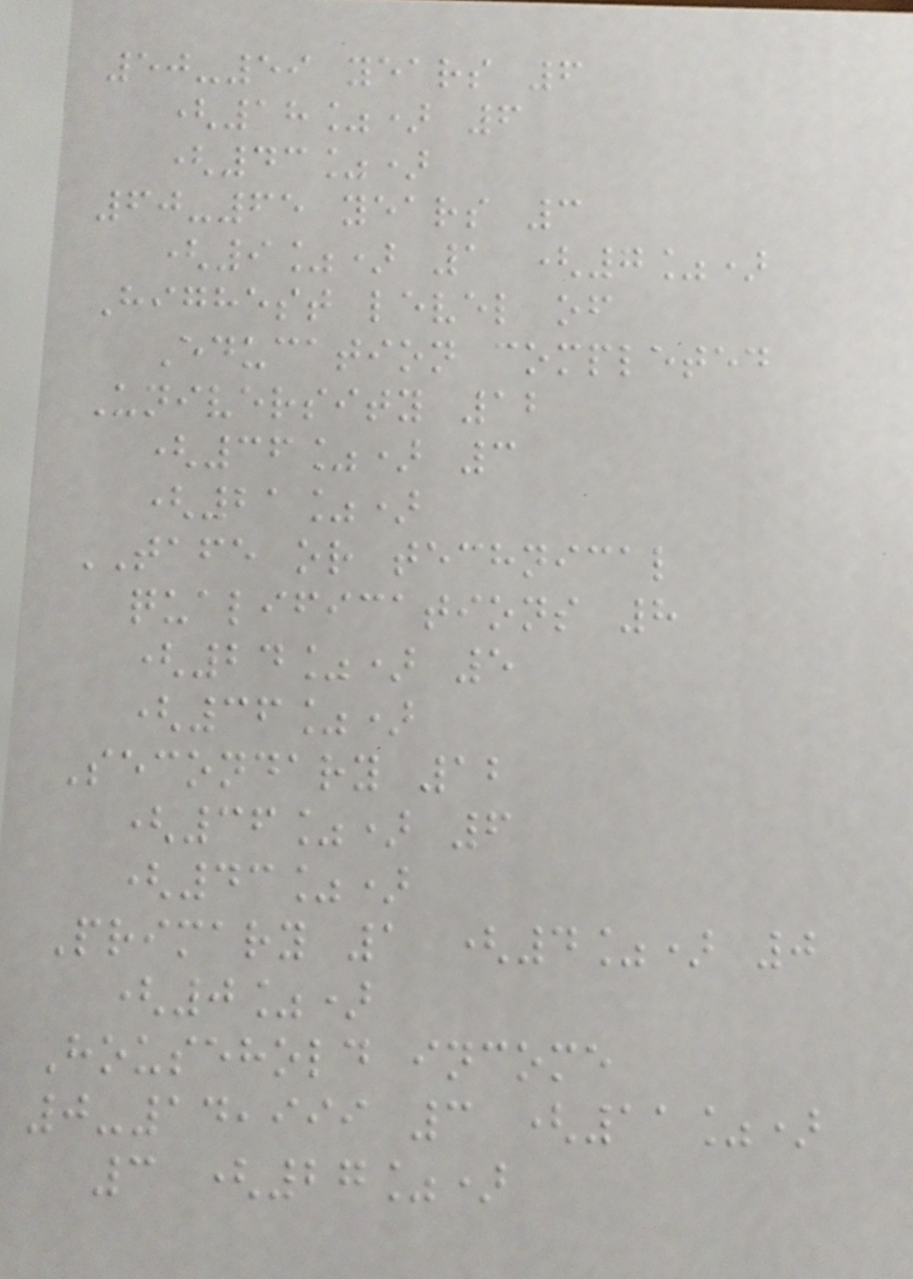50-59 years 6
(18%) 6
(43%)
60-65 years 3
(9%) 1 (7%)
Highest level of
Education completed
University 12
(36%) 3
(21%)
TAFE or technical
qualifications 8
(24%) 5
(36%)
Secondary 12
(36%) 6
(43%)
Primary 1 (4%) 0
(0%)
Household income
0-14,999 3 (11%)
3 (27%)
